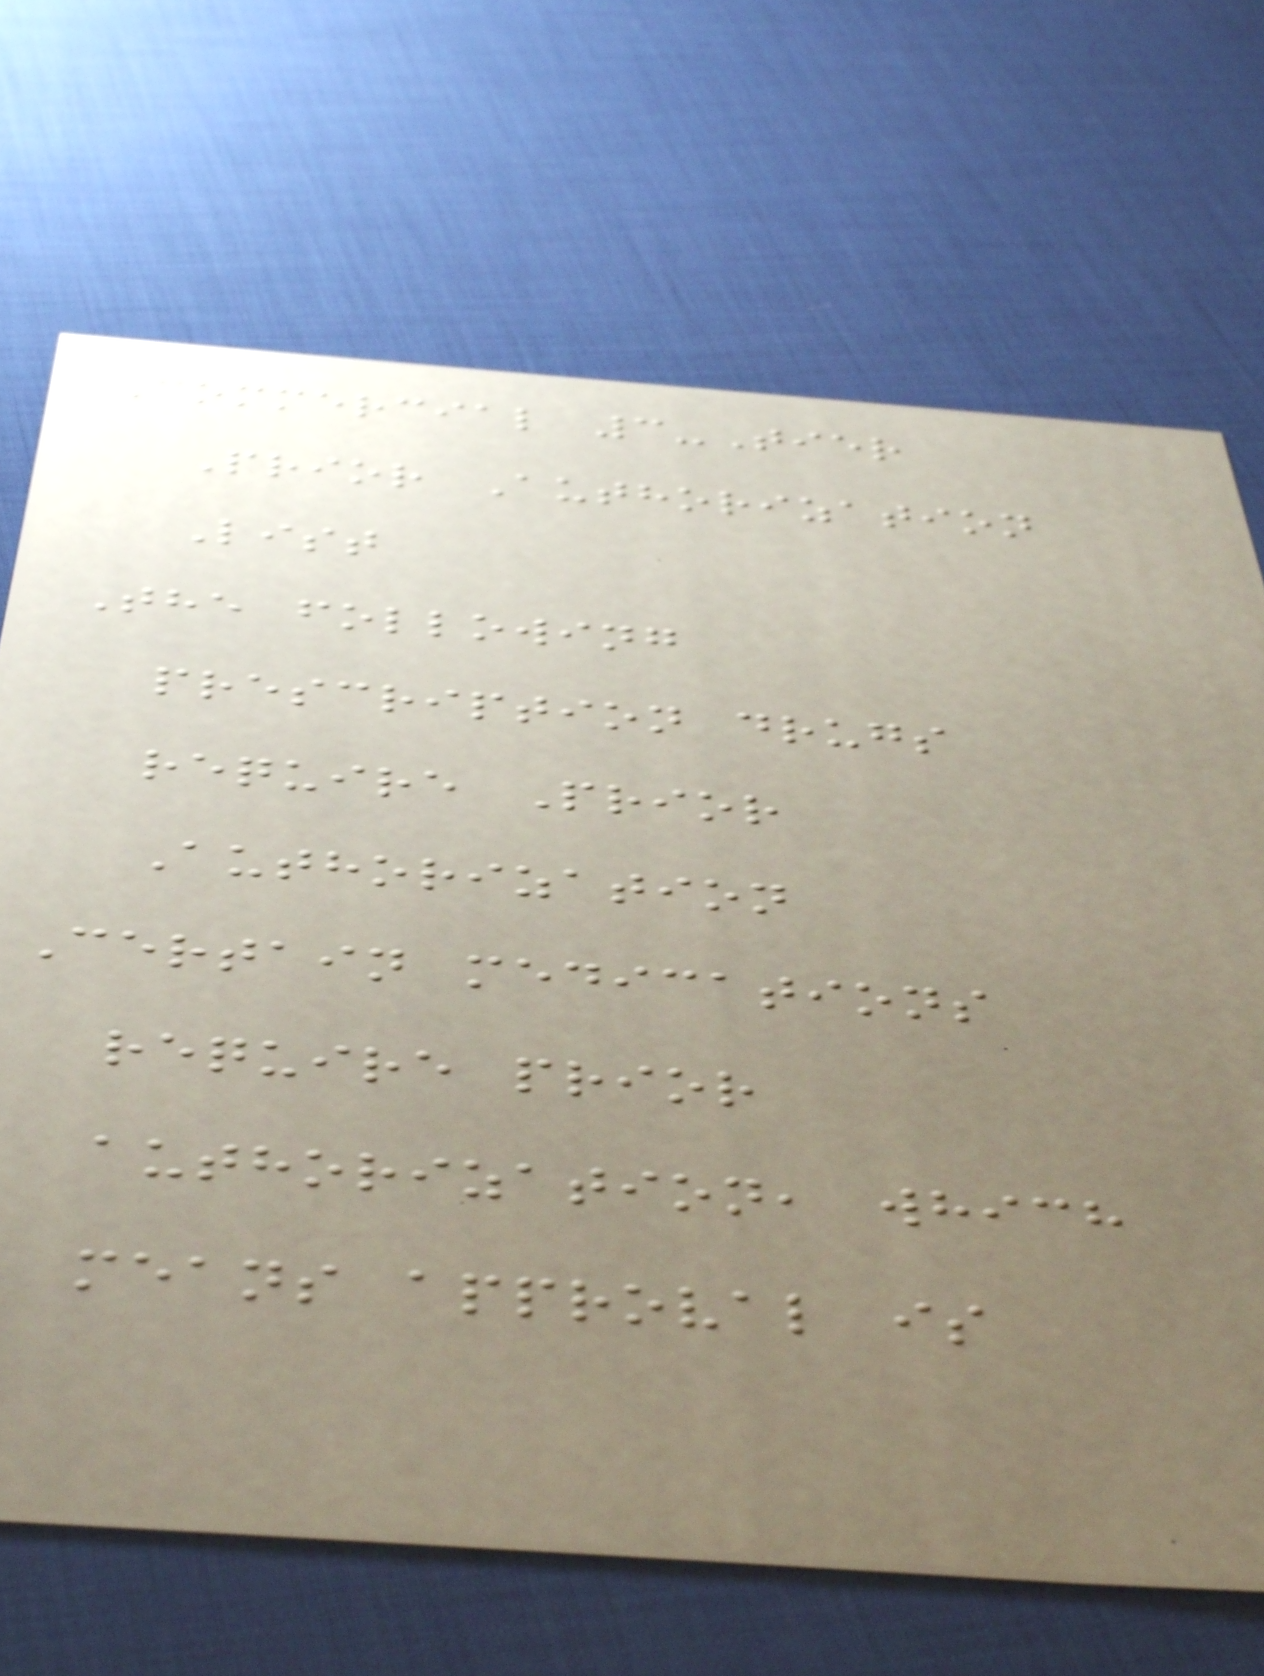Commercial 3-Tier
Prior Authorization
List
The following
prescription drugs
require Prior
Authorization
Certain medications
require prior
authorization, which
means approval is
